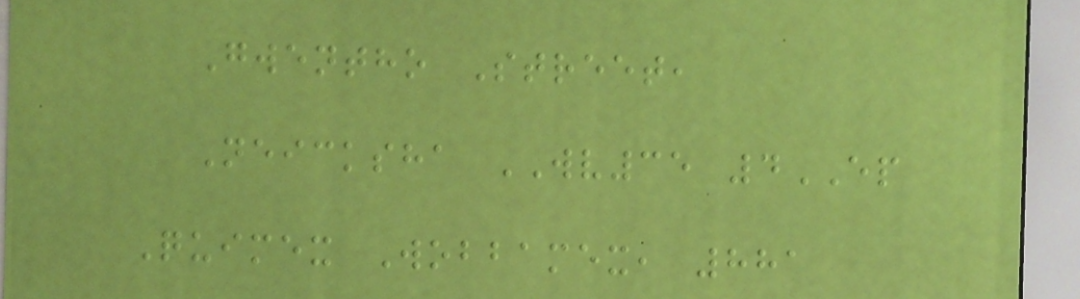Gwentho Street,
Neicksha WV35 4EP
Quimex Wobbamex, 881
